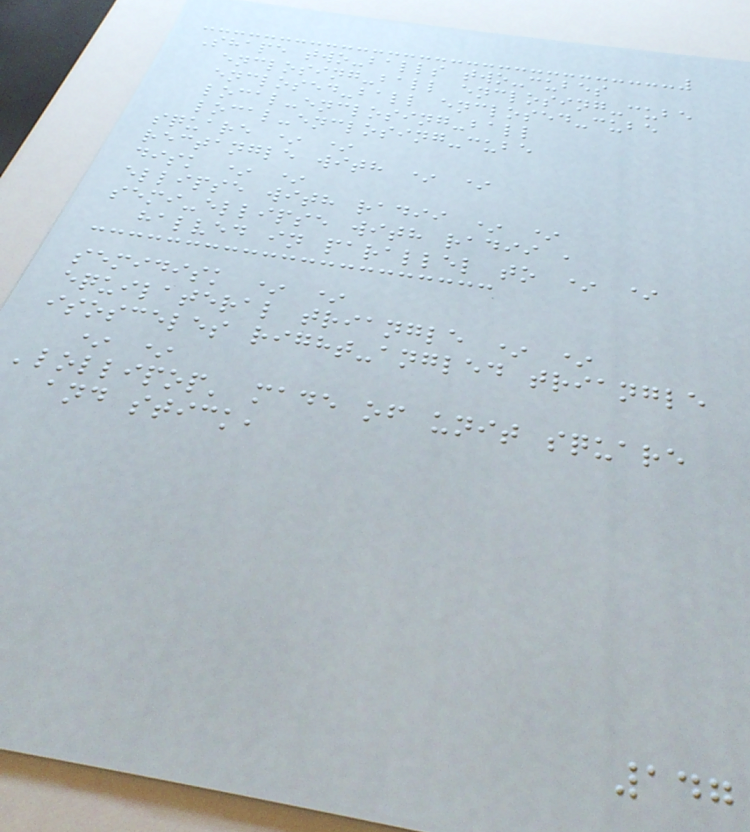Shape two-balls two-cubes
enclosing-ball enclosing-cube
enclosed-ball enclosed-cube
local-enclosing-ball
local-enclosing-cube
square * *
rectangle with * *
disk * *
ellipse with radii * *
semi-ellipse with radii ,
halved in parallel to * *
semidisk * *
equilateral triangle * *
isosceles right-angled triangle
* *
'lollipop' made of unit square
and stick,
147
